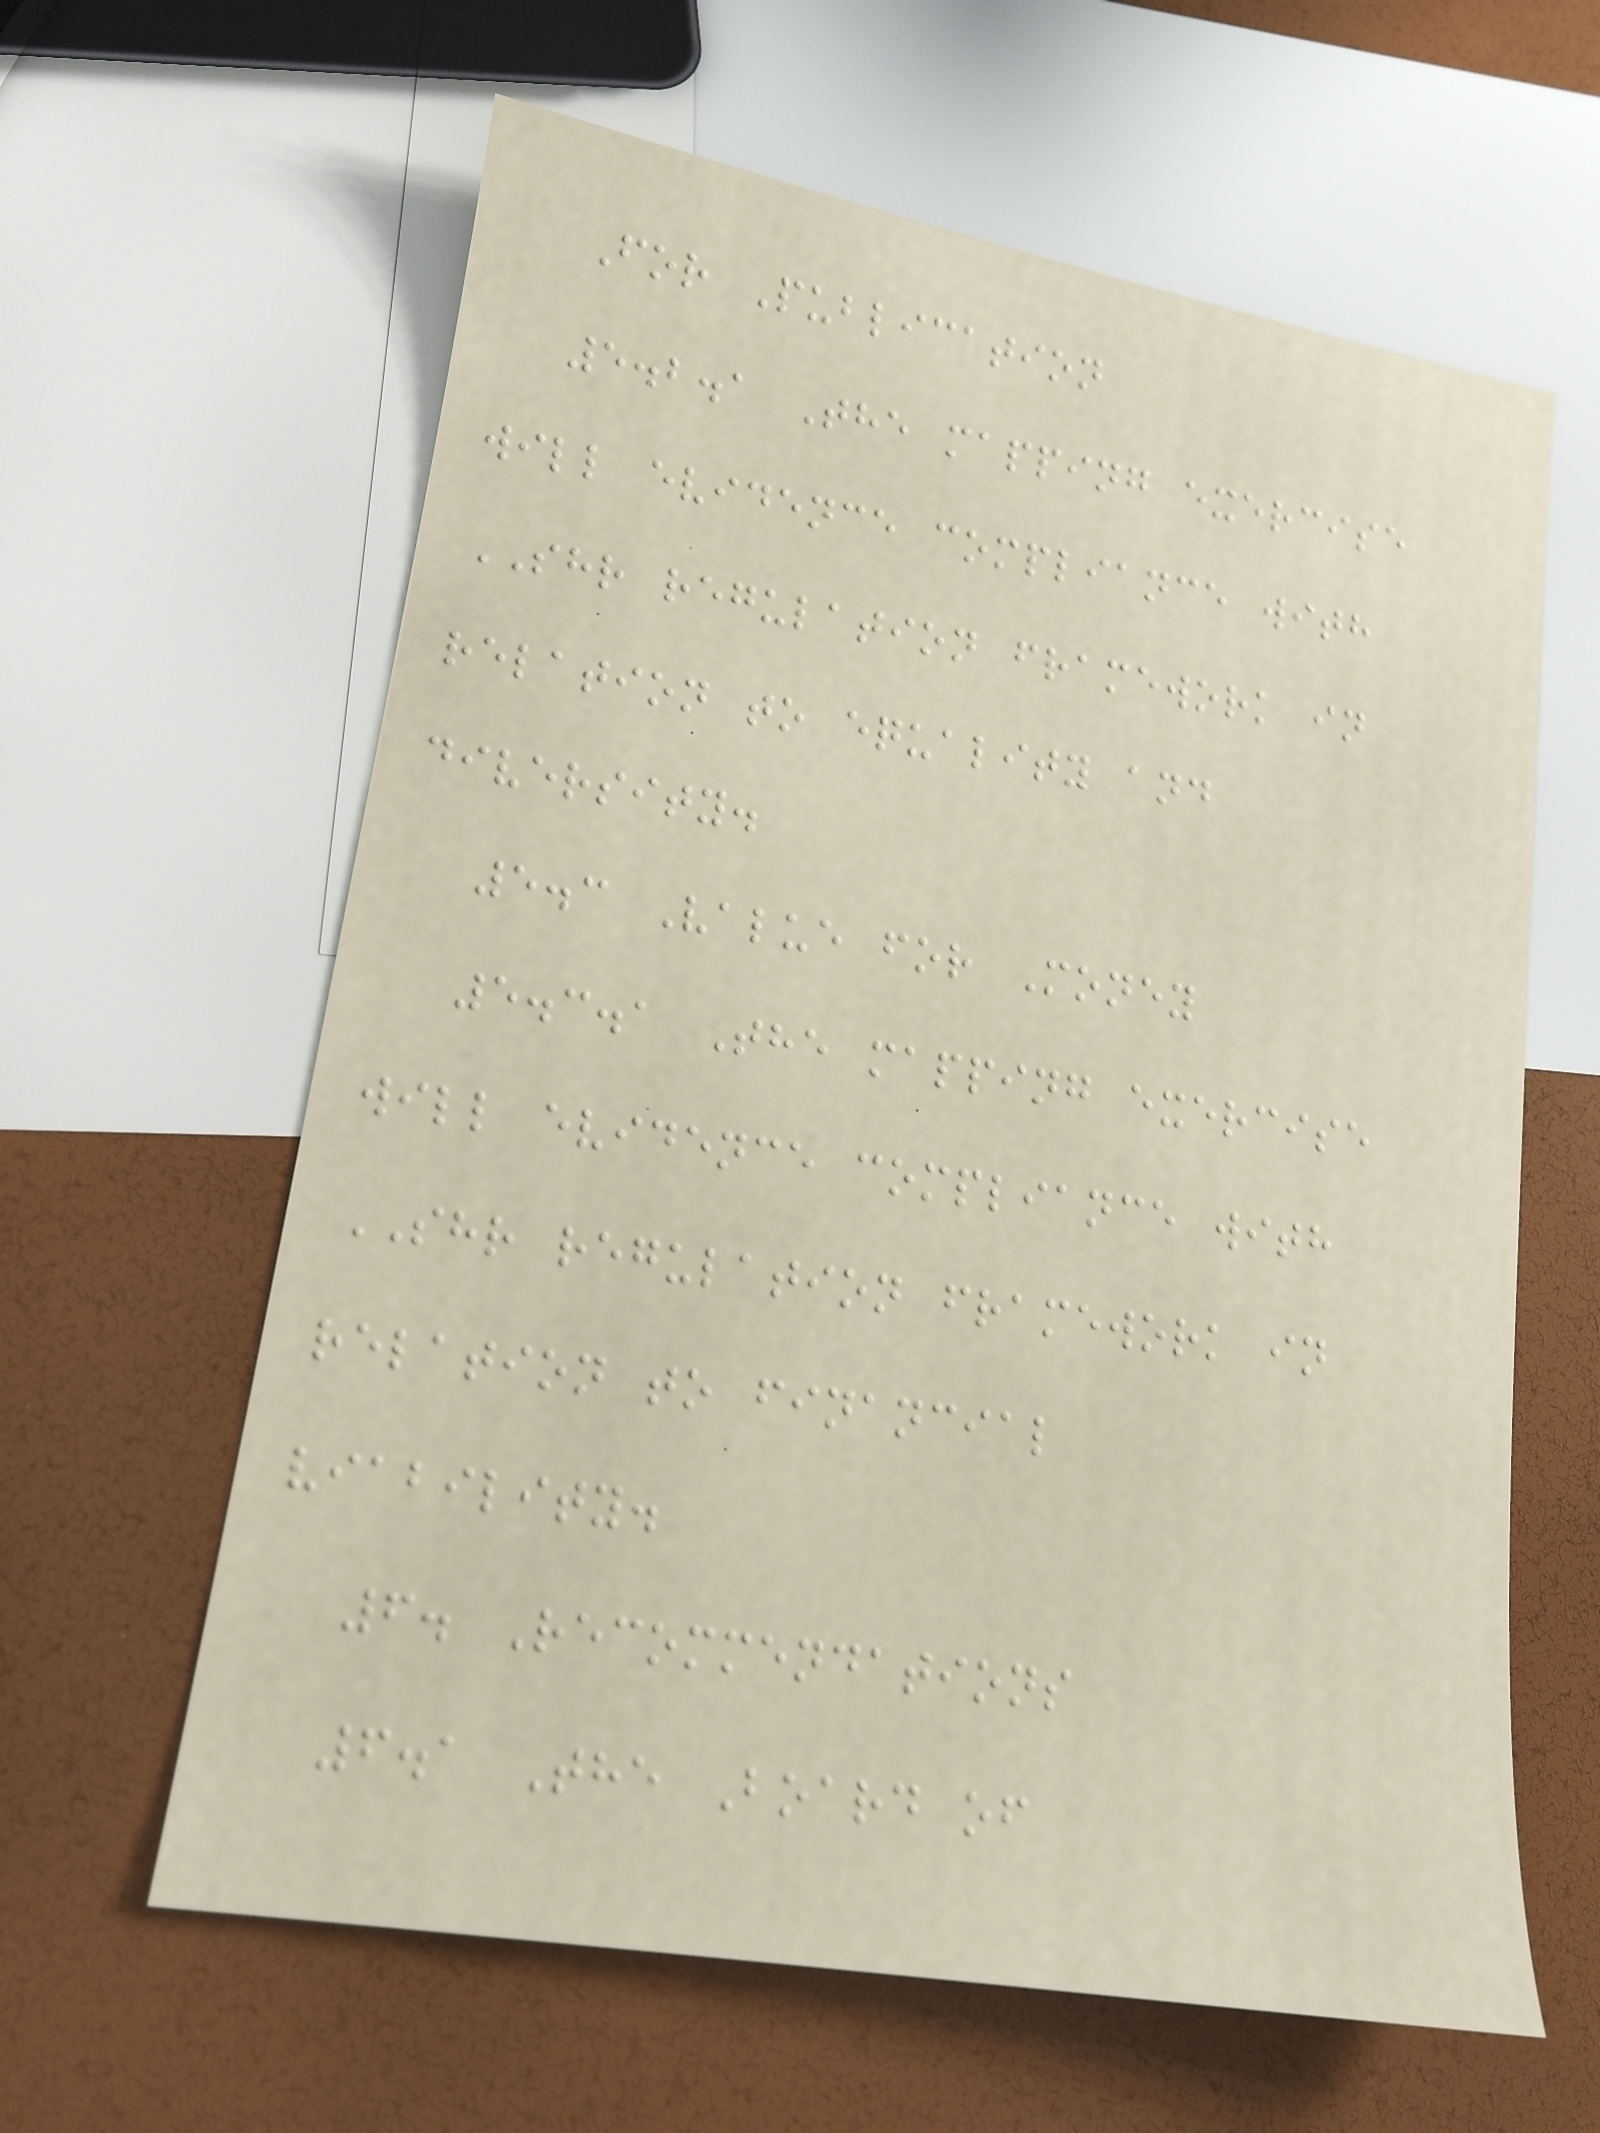For Publication
5.2.1 The mapping exercise
will evidence compliance with
SHR regulation framework in
relation to equality and
diversity.
5.3 Value for Money
5.3.1 The mapping exercise
will evidence compliance with
SHR regulation framework in
relation to financial
viability.
6. Recommendations
6.1 The Board of
